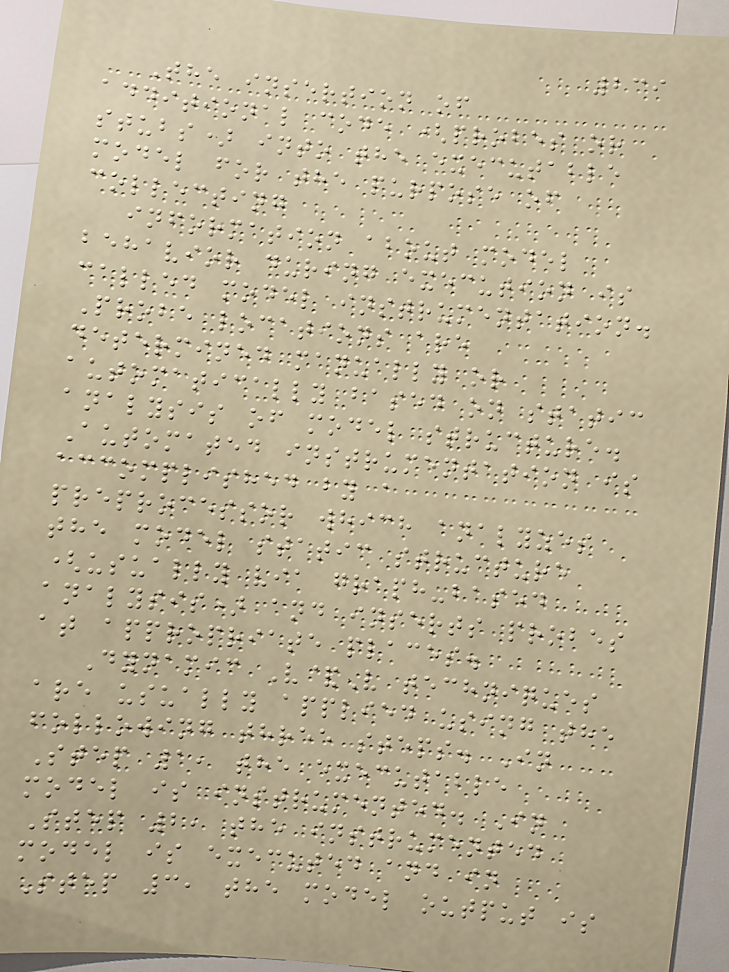239
The insertion of
additional code (probes or
stubs) into the executable
model for the purpose of
collecting
information about model
behavior during execution is
called model instrumentation.
Probe locations are
determined manually or
automatically based on static
analysis of model structure.
Automated instrumentation is
accomplished by a
preprocessor which analyzes
the model static structure
(usually via graph-based
analysis) and inserts probes
at appropriate places.
Dynamic V&V techniques
are usually applied using the
following three steps. In
Step 1, the executable
model is instrumented. In
Step 2, the instrumented
model is executed and in
Step 3, the model output is
